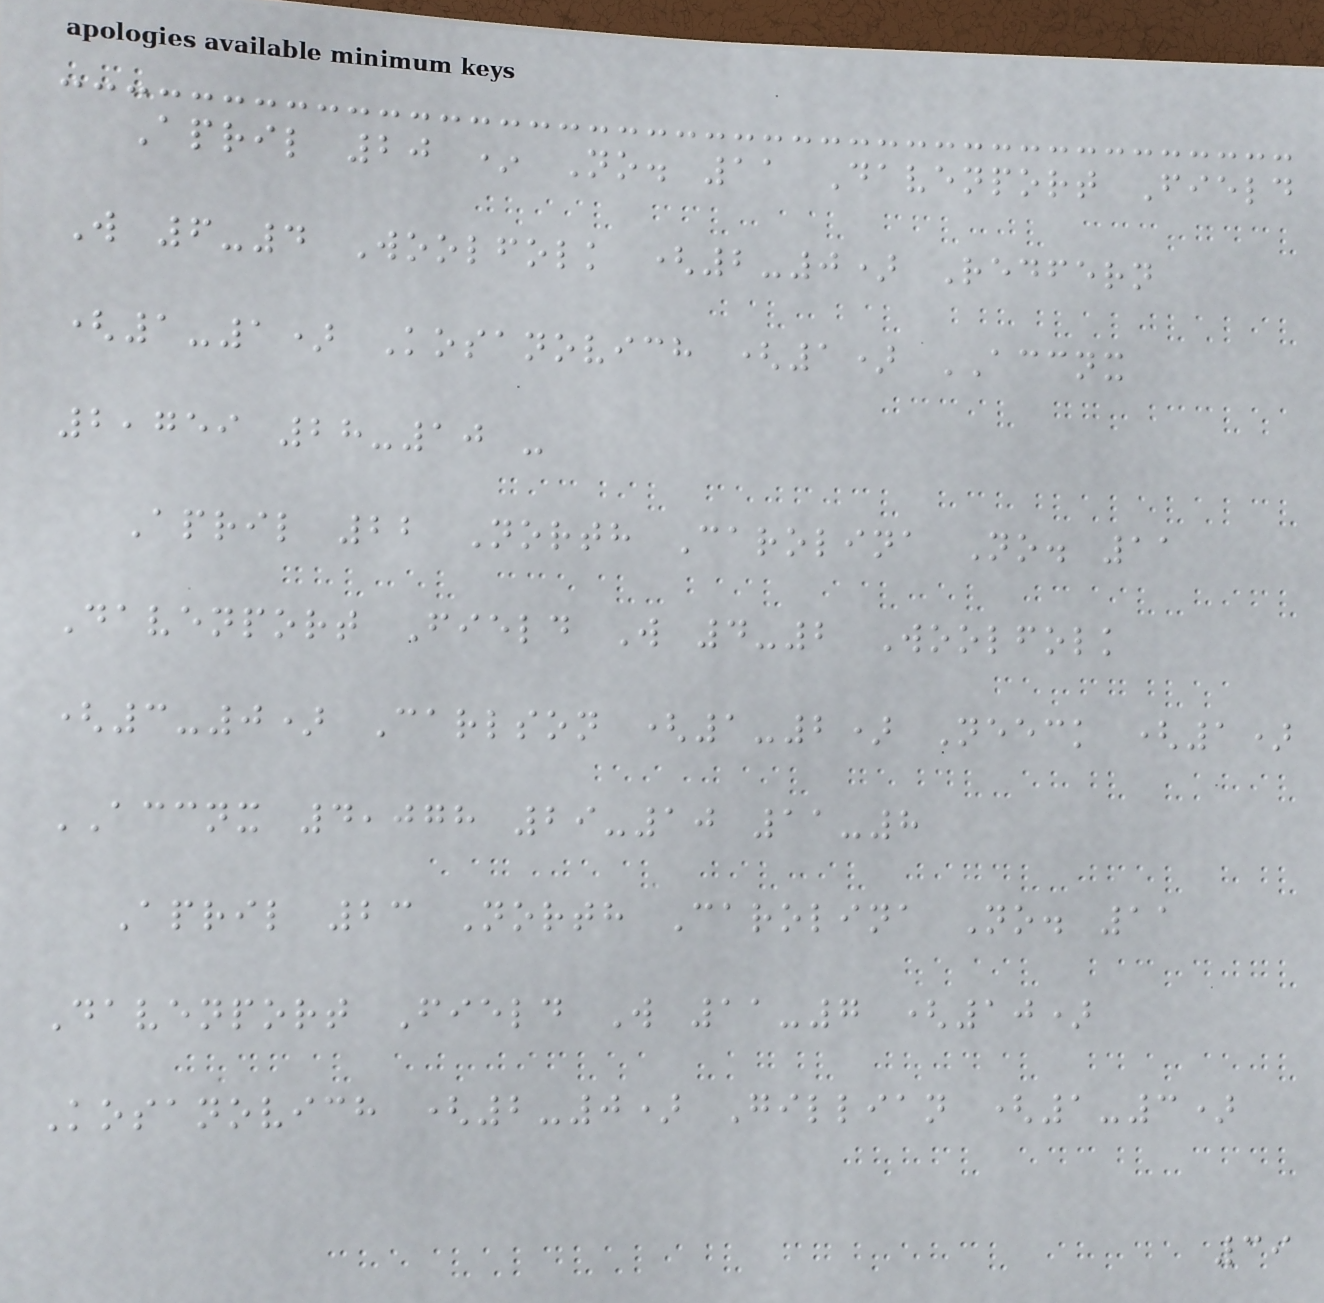April 20 * No. 11 Davenport Field
W 6-4 Woolfolk (2-0) Redfern
(1-1) Kosanovich (1) ACCNX
2,759 28-10 -
April 22 North Carolina No. 11
Davenport Field W 4-2 Woolfolk
(3-0) Carlson (1-2) Neeck (1)
ACCNX 4,078 29-10 11-8
April 23 North Carolina No. 11
Davenport Field W 11-7 (10)
Kosanovich (2-0) Gillian (1-3)
39
